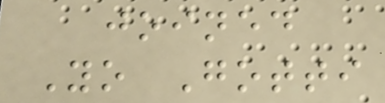joined
Yo Gotti
